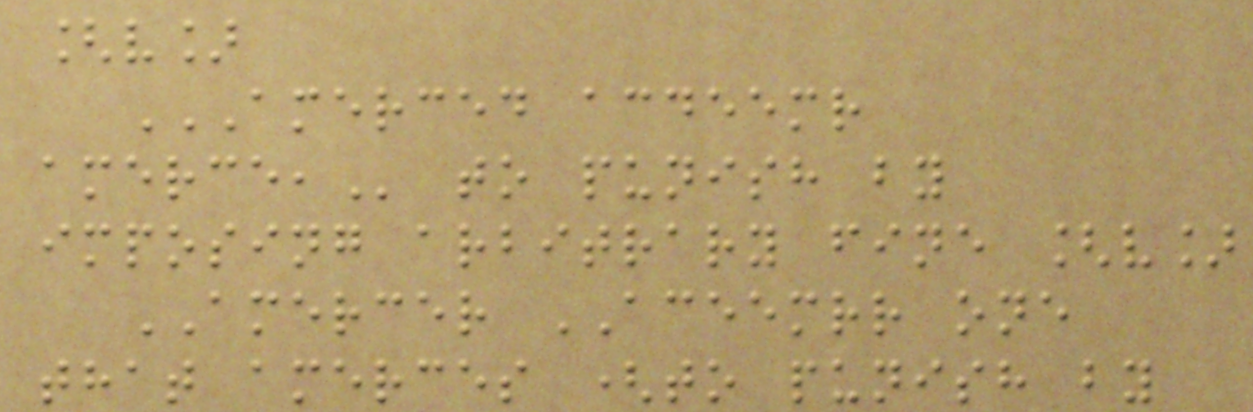[v]
AMERCED ACDEEMR
AMERCE, to punish by
imposing arbitrary fine [v]
AMERCER ACEEMRR one
that amerces (to punish by
